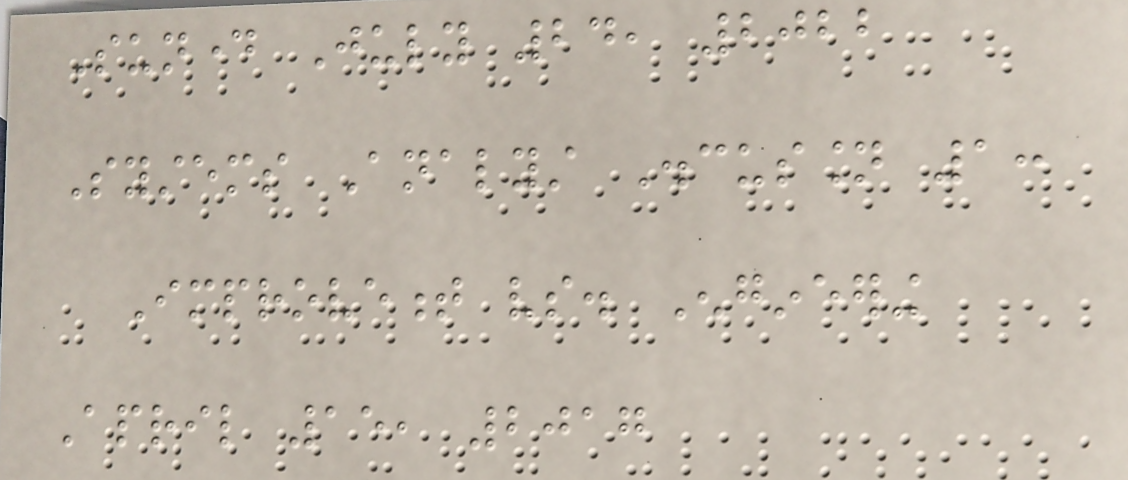Sunday July 24, 2022
Systems Analyst Discussion 1:
Improvement vs. Engineering
April 15, 2017
